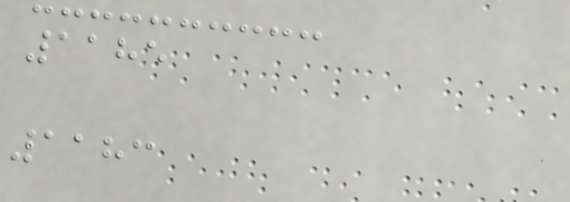1185
1183
